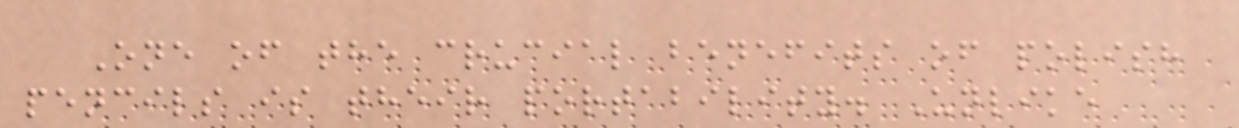One of the crucial benefits of polish
pencils is their portability. Unlike
